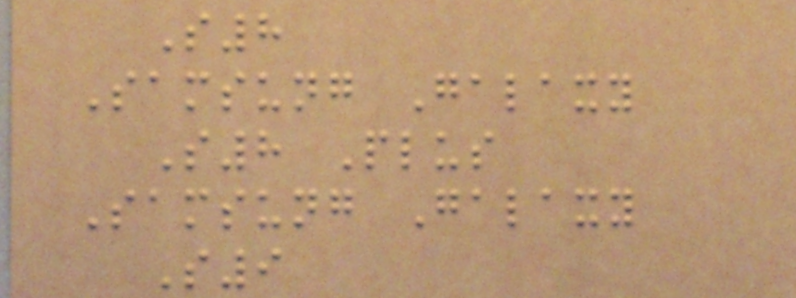S8
Samsung Galaxy
S8 Plus
Samsung Galaxy
S9
